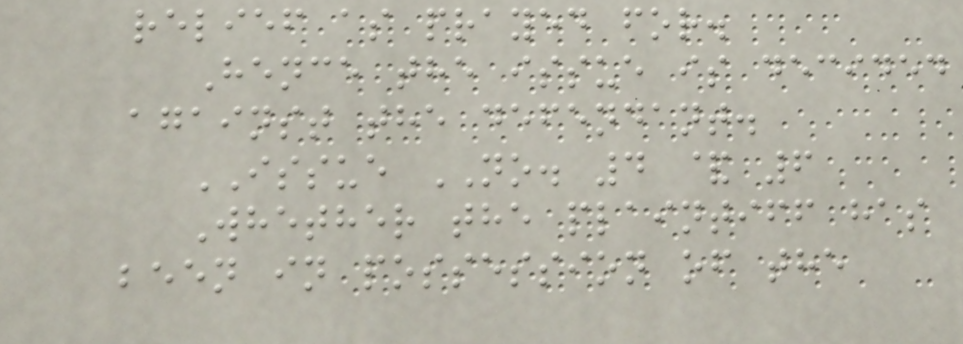relief as prayed for.
Hence the issue is decided
against the defendant.
ISSUE NO. 4 & 6
Whether the plaintiff has
been in possession of the
